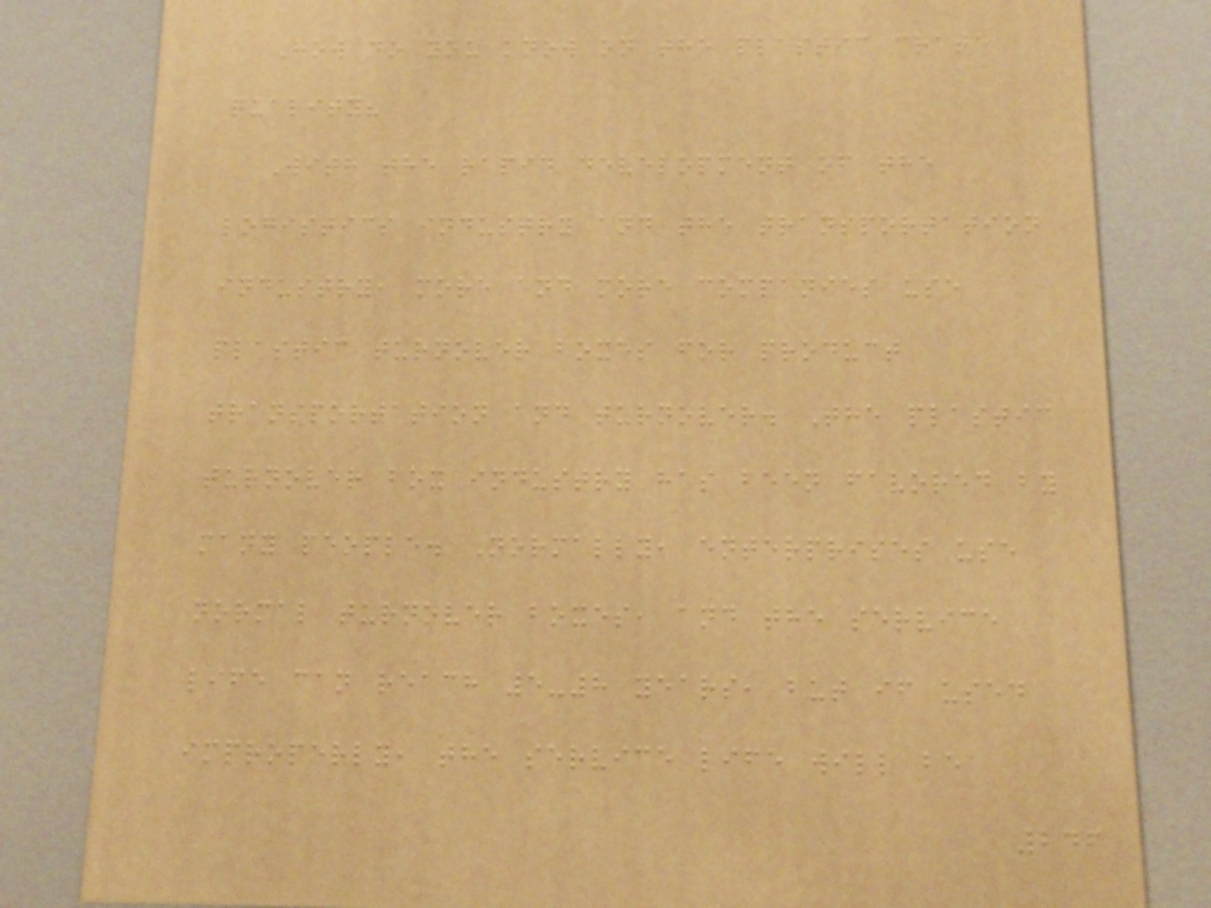How do you know on the plastic crate
quality?
With the rapid development of the
logistics industry and the transportation
industry, more and more companies use
plastic turnover boxes for product
transportation and turnover. The plastic
turnover box industry has been favored by
many people. Normally, enterprises use
normal turnover boxes, and the service
life can reach 5-8 years, but if used
improperly, the service life will be
246
